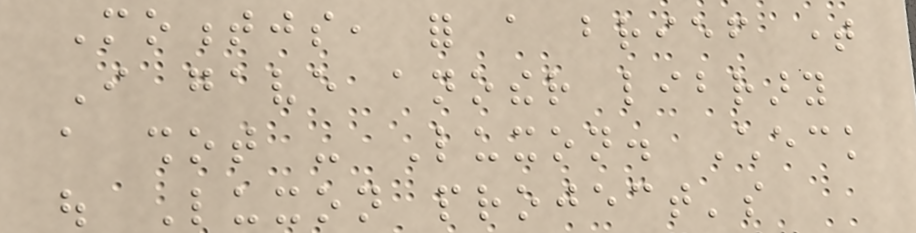Momentjs, for a brief time
I gave another library
a shot - Luxon. Check
out Luxon project's
